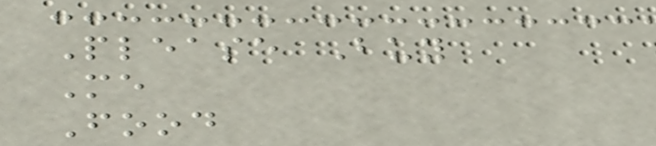Please Buy
Me
Food
